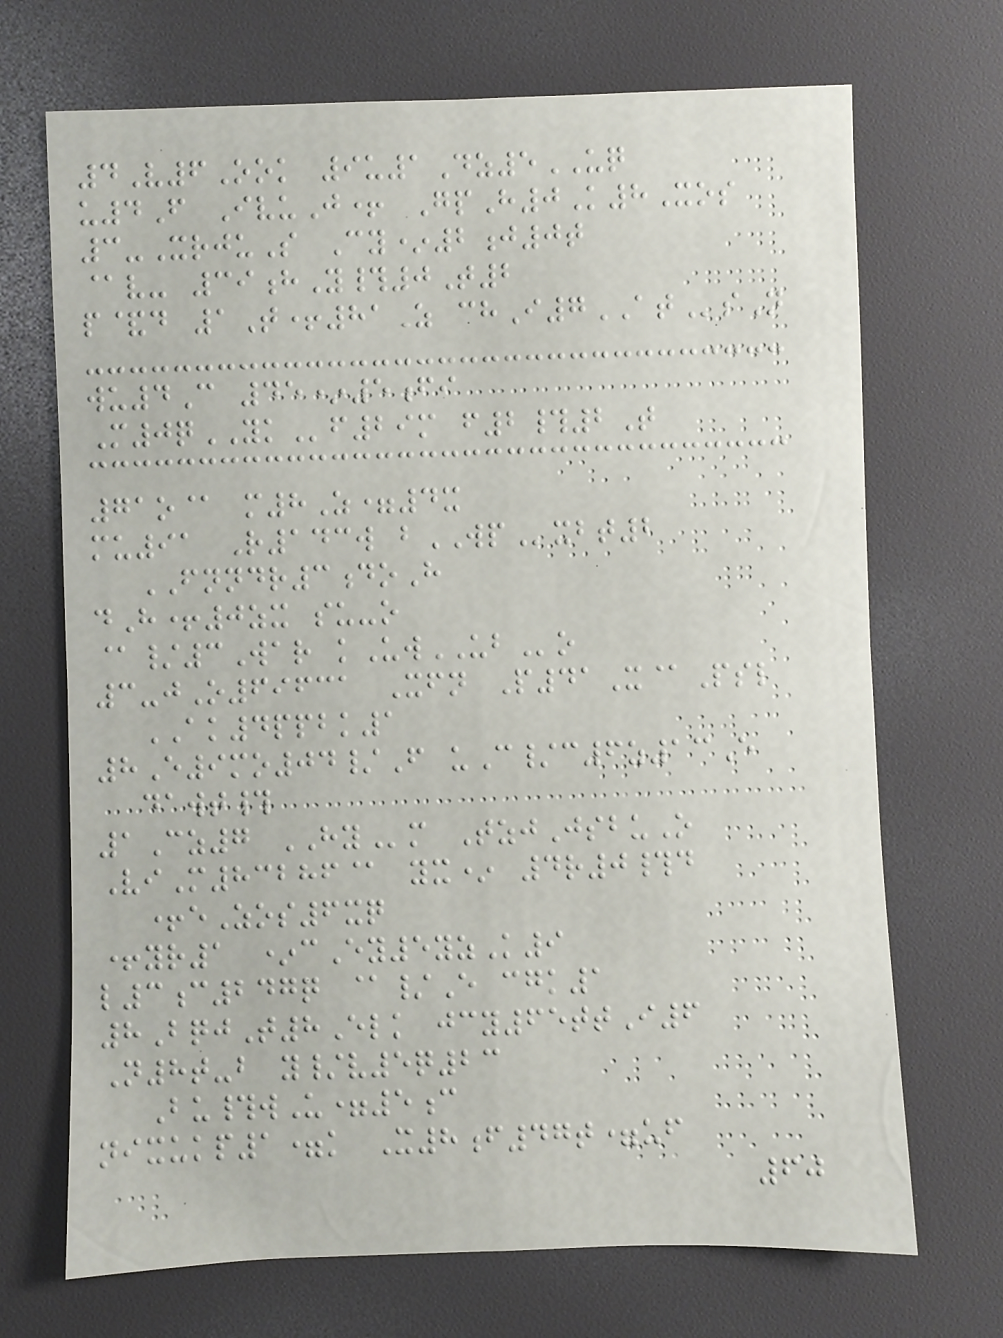4V6Ook 9u1Dz5UQ
u4F IvuJ+ GpH0K8Xos
3-XrjuS Cy*2j0t
@v- 39hY#0T2
p&d 1T+81Z chI7ATsN
wu4C 45*5fi
M0qYKf29m f2#2T
71o@ m8Z=4x
mu91 R143w bWPxbt2
FNNDR3doH
dH+0zx su-o
@/3War kUwUBo
3-jO69631 Xfn P41X@Psl
AK4ppbk1
8E9mo04/F uC/c6z13E
dawt#
1Cz7 HYm TzjJsbuO
ViM83286@ yx* 4r0#d
+eZos6xq
+yr1 *cEy5yzK9
l3c247q @/E cgk1
8BqjT8Elk jcy65ttI6
N8t-b y/v5q23
Bu#wU=5c
nixukp1=k X8f47t=uf
60
